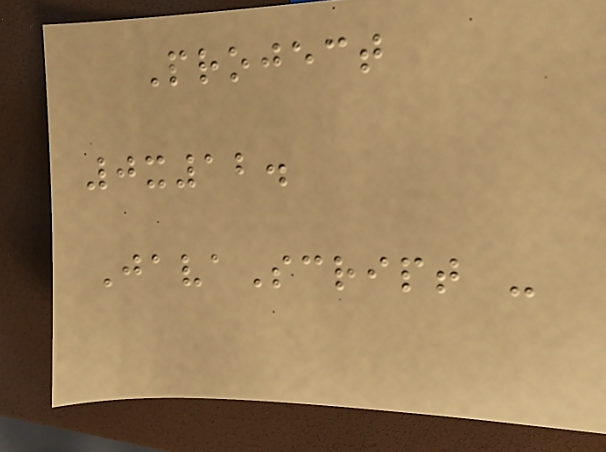Project
0x12.
JavaScript -
